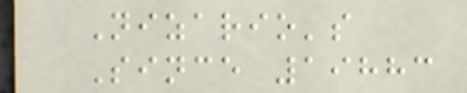Nizario's
Since 19883
